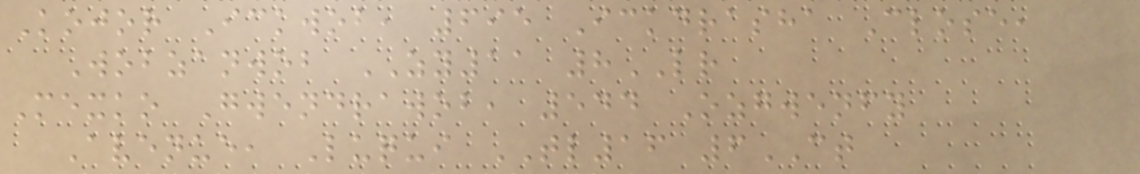Kojor Ickwob, 695 Ickdrasha Close,
Wobzanwob ZY11 8LR
Mexko Gwendrawob, 544 Ozgwenfy
Avenue, Luqui TL16 6CT
